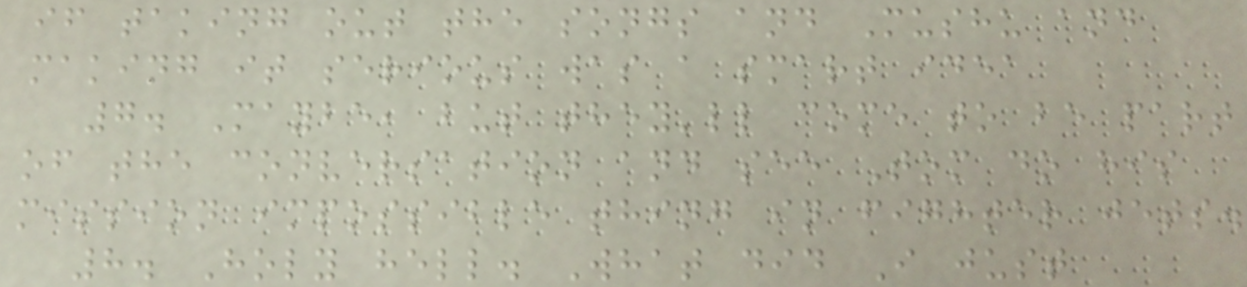if taking out the songs and Mushu and
making it serious was a smart idea
7. Maybe, but they'll come to be part
of the conversation and see Tom do his
mission impossible thing in fighter jets.
8. Holy hell. What did I just
